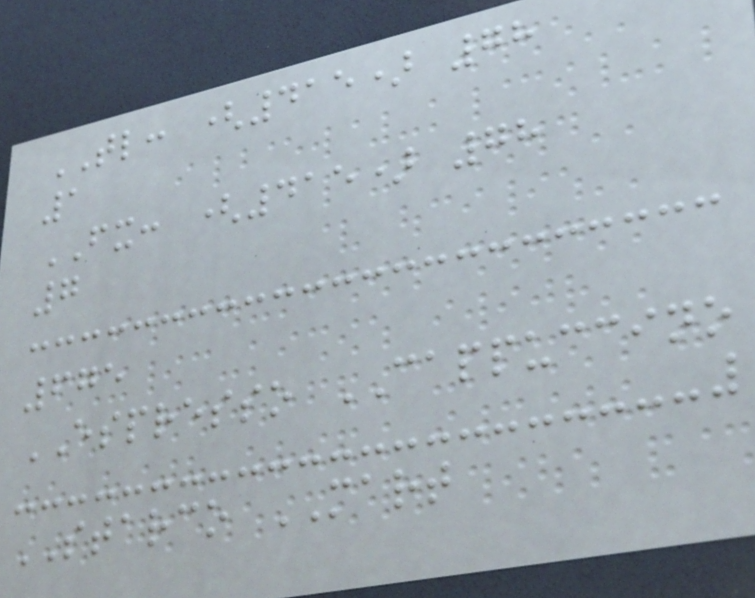TL: (415) 78
1
FX: (415) 78
7
675
ESPRESSO CAPPUCCINO
STARCO MART
